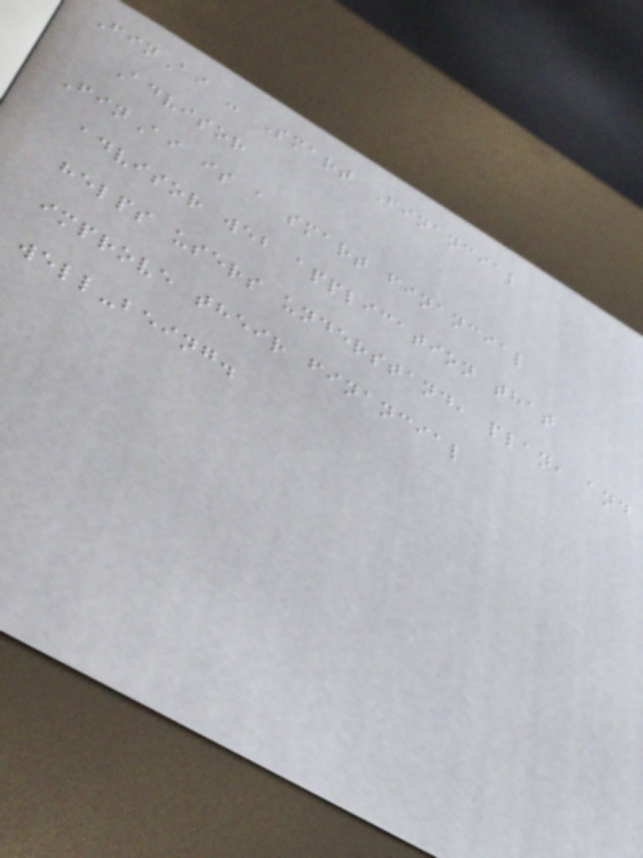FinAi - Smart Financial
Advisor
FinAi is a smart financial
advisor web application that
helps users understand, plan, and
improve their financial
well-being.
